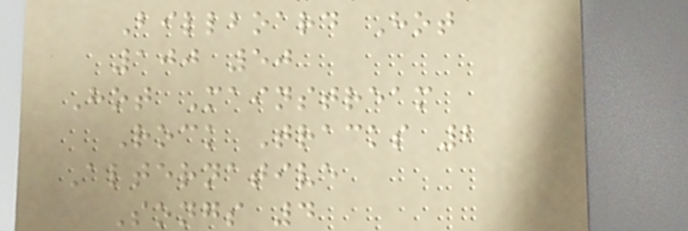Billboard Hot
100 50
Hot Mainstream
Rock Tracks 2
Alternative
Songs 4
